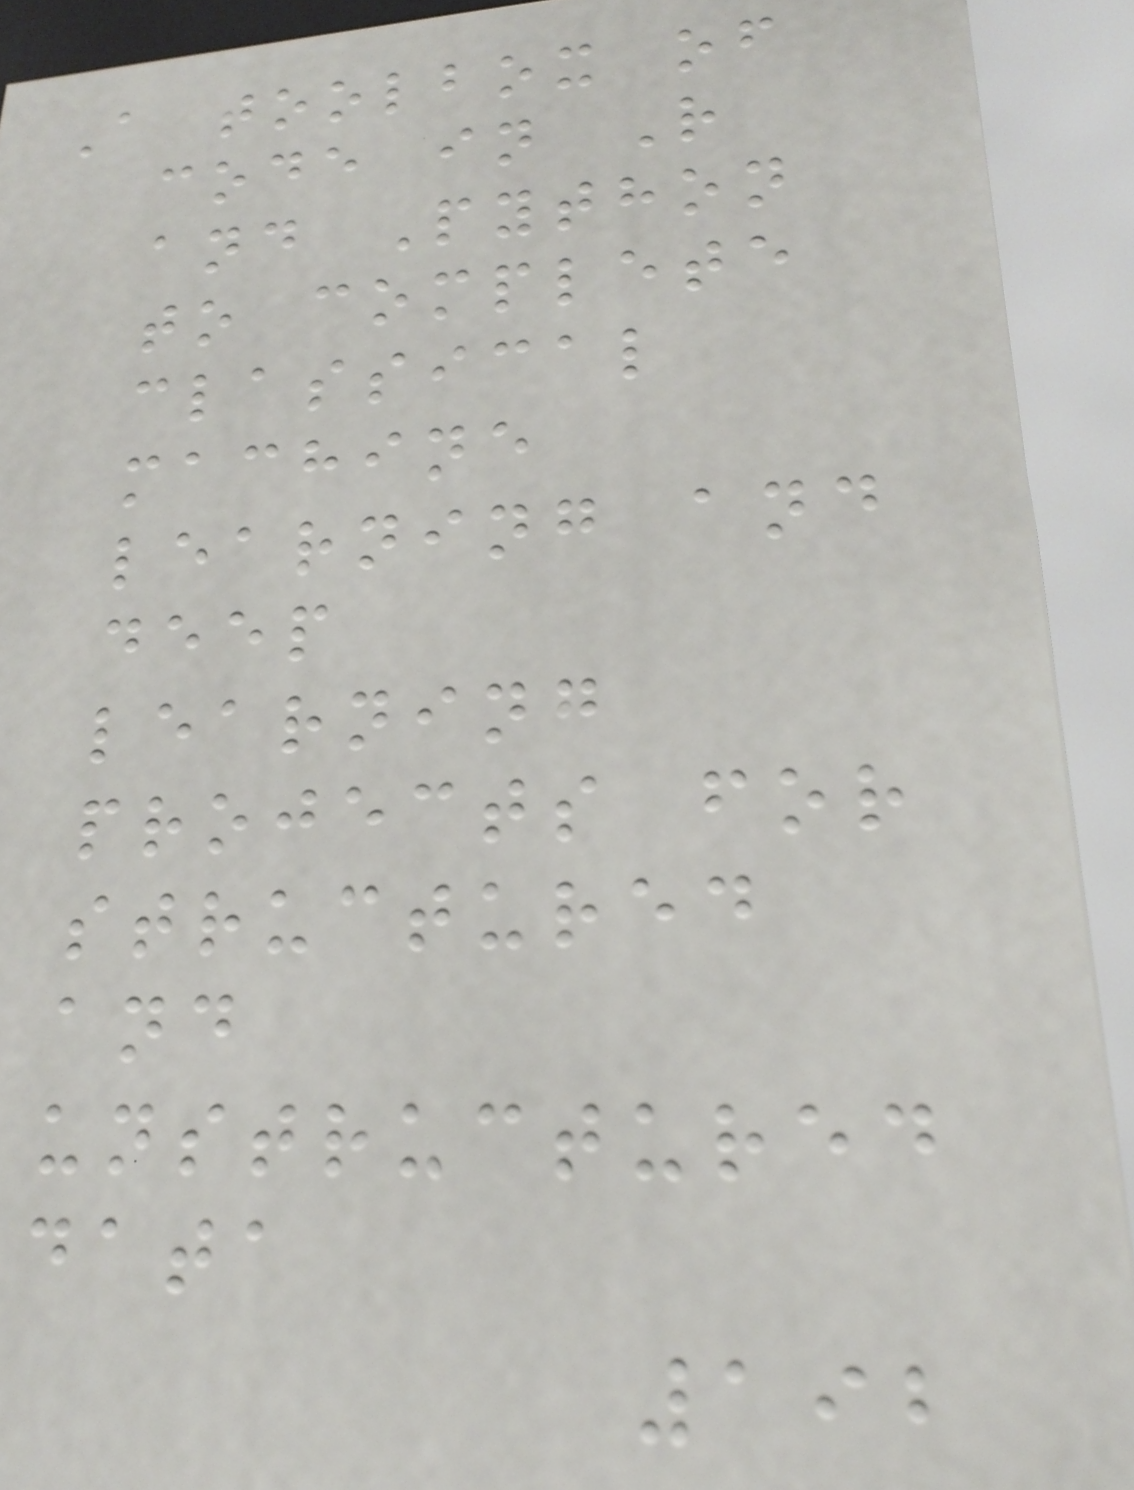A toolbox of
code in R
and Python
to complete
classical
machine
learning and
deep
learning
projects for
structured
and
unstructured
data
192
